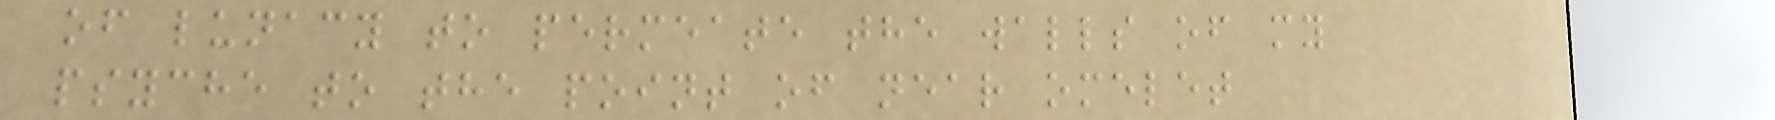of lunacy to permeate the walls of my
psyche to the point of near omelet
